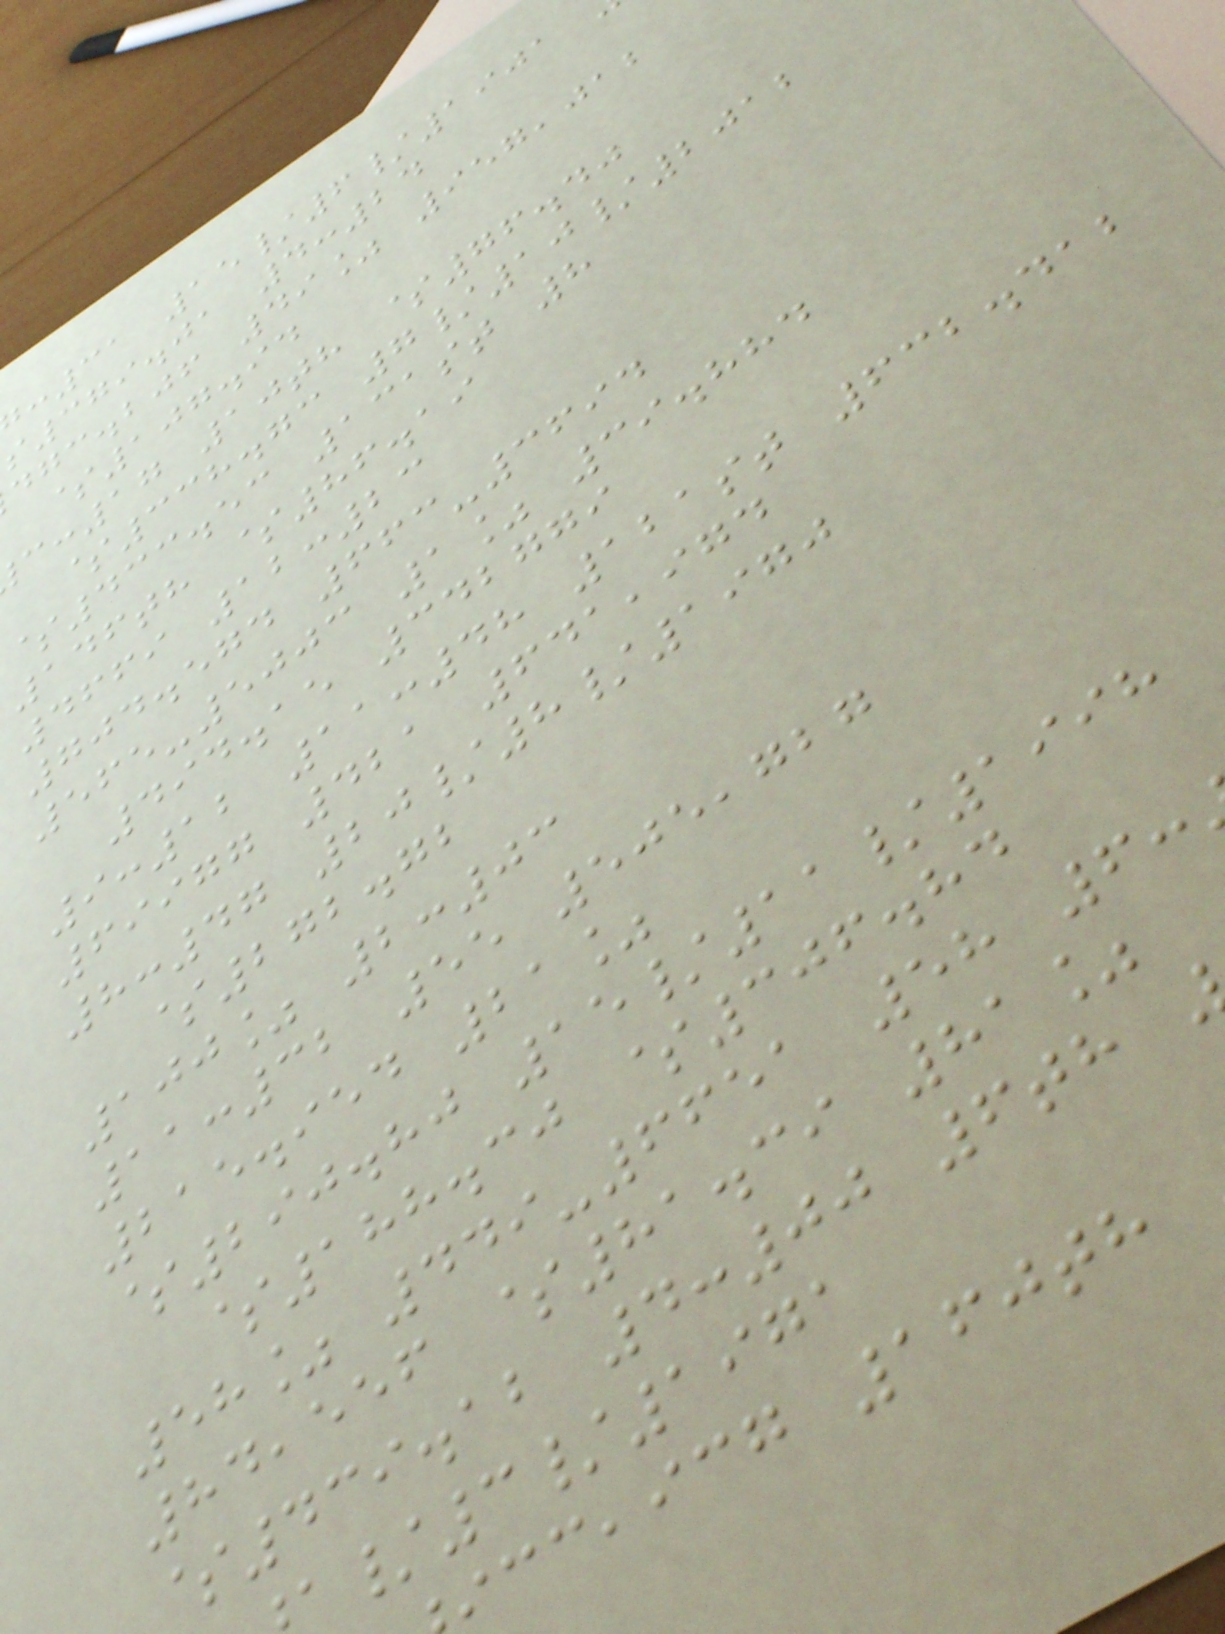:31 15/6/1901
379.01 4:24
dgc.bjf 49% 957,012
$107.94
:17 10th $76.40
$338.73 7/10/2012
$433.53 131st 8
146th $86.19
4669 12:23
704.574 663-3694
565-5003 1% 39.884
494.15 342779
9:12 11:48 121st 632.412
69977 421 641,974
8:47 20/8/1970
$272.72
100% 2:03
11:32 55 505,727
215.954 21%
$290.80 15/11/1998
$188.30 $306.84
58% 449-6651 58 6:
84,556 $81.39 81%
$439.12 4:00 6th
/3/1971
,icg 160th
